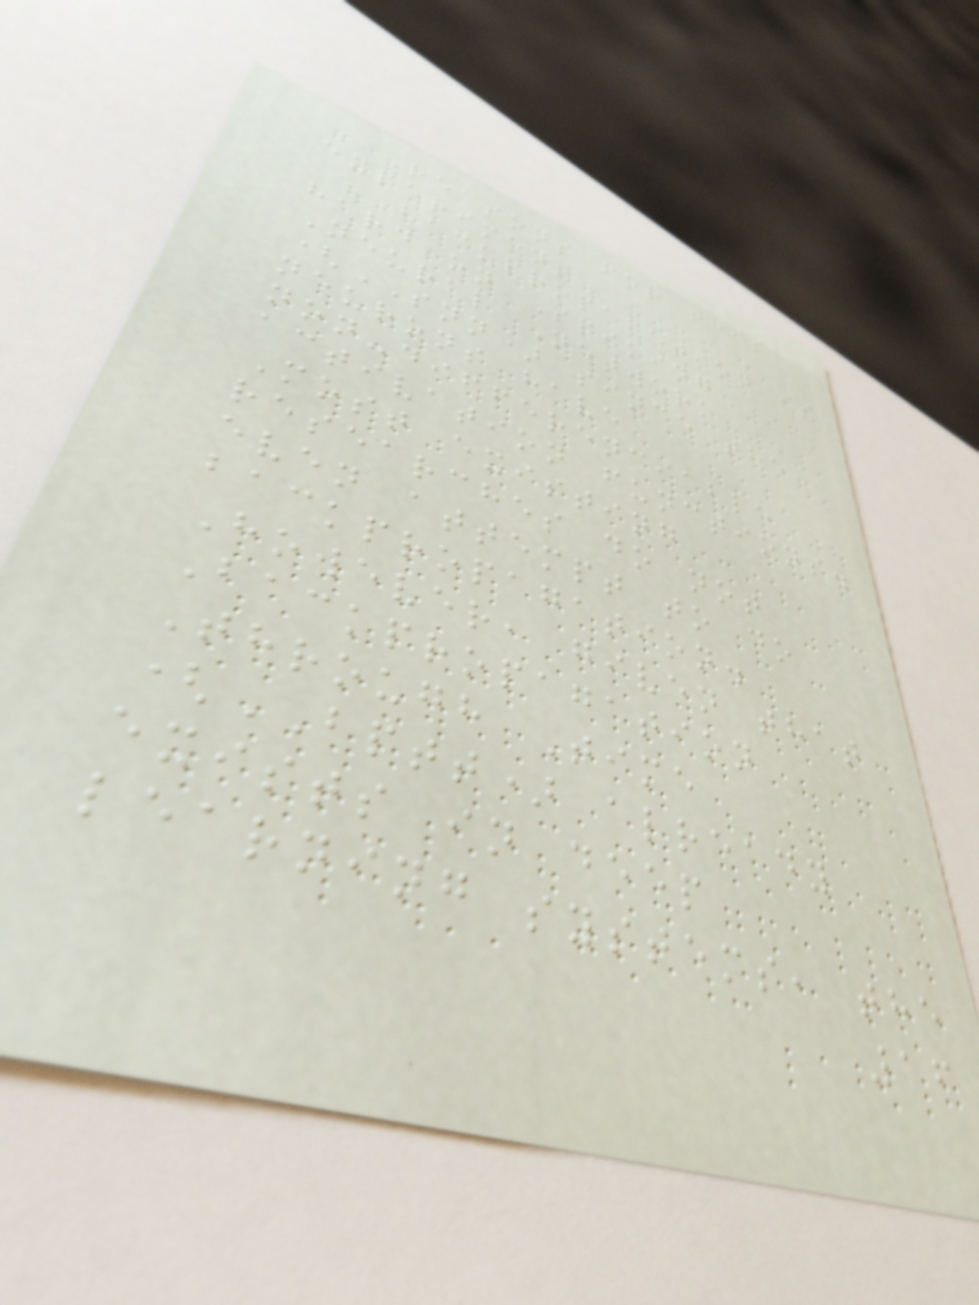Reasons for this
experiment
Backpropagation is
hard on Spiking
Neural Network
(SNN) since the
neurons have
non-differenciable
activation functions.
Most existing
researches do not
even attempt to do
backpropagation.
However, given that
Backpropagation
Through Time
(BPTT) already
exists in deep
learning systems, the
16
